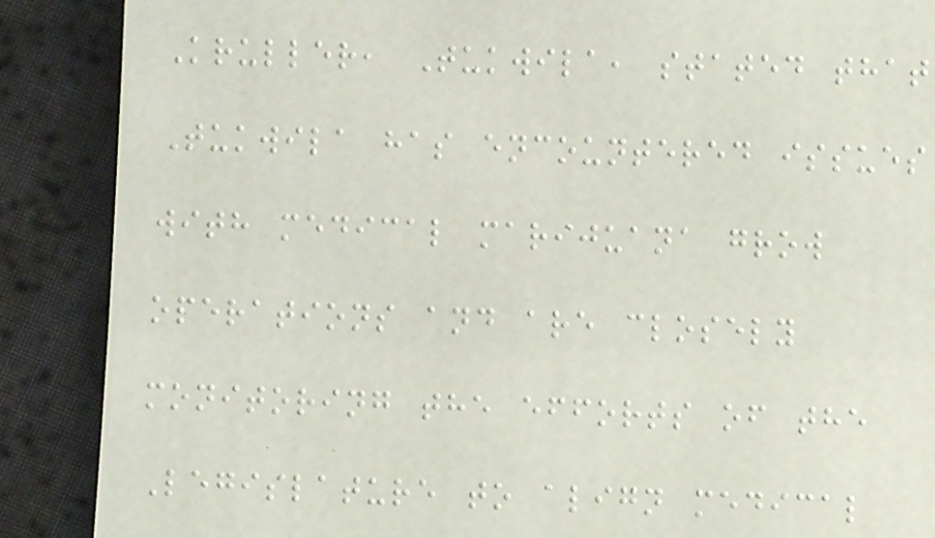Kruller, Tukwila, stated that
Tukwila has encountered issues
with medical marijuana grow
operations and are closely
monitoring the efforts of the
Legislature to align medical
